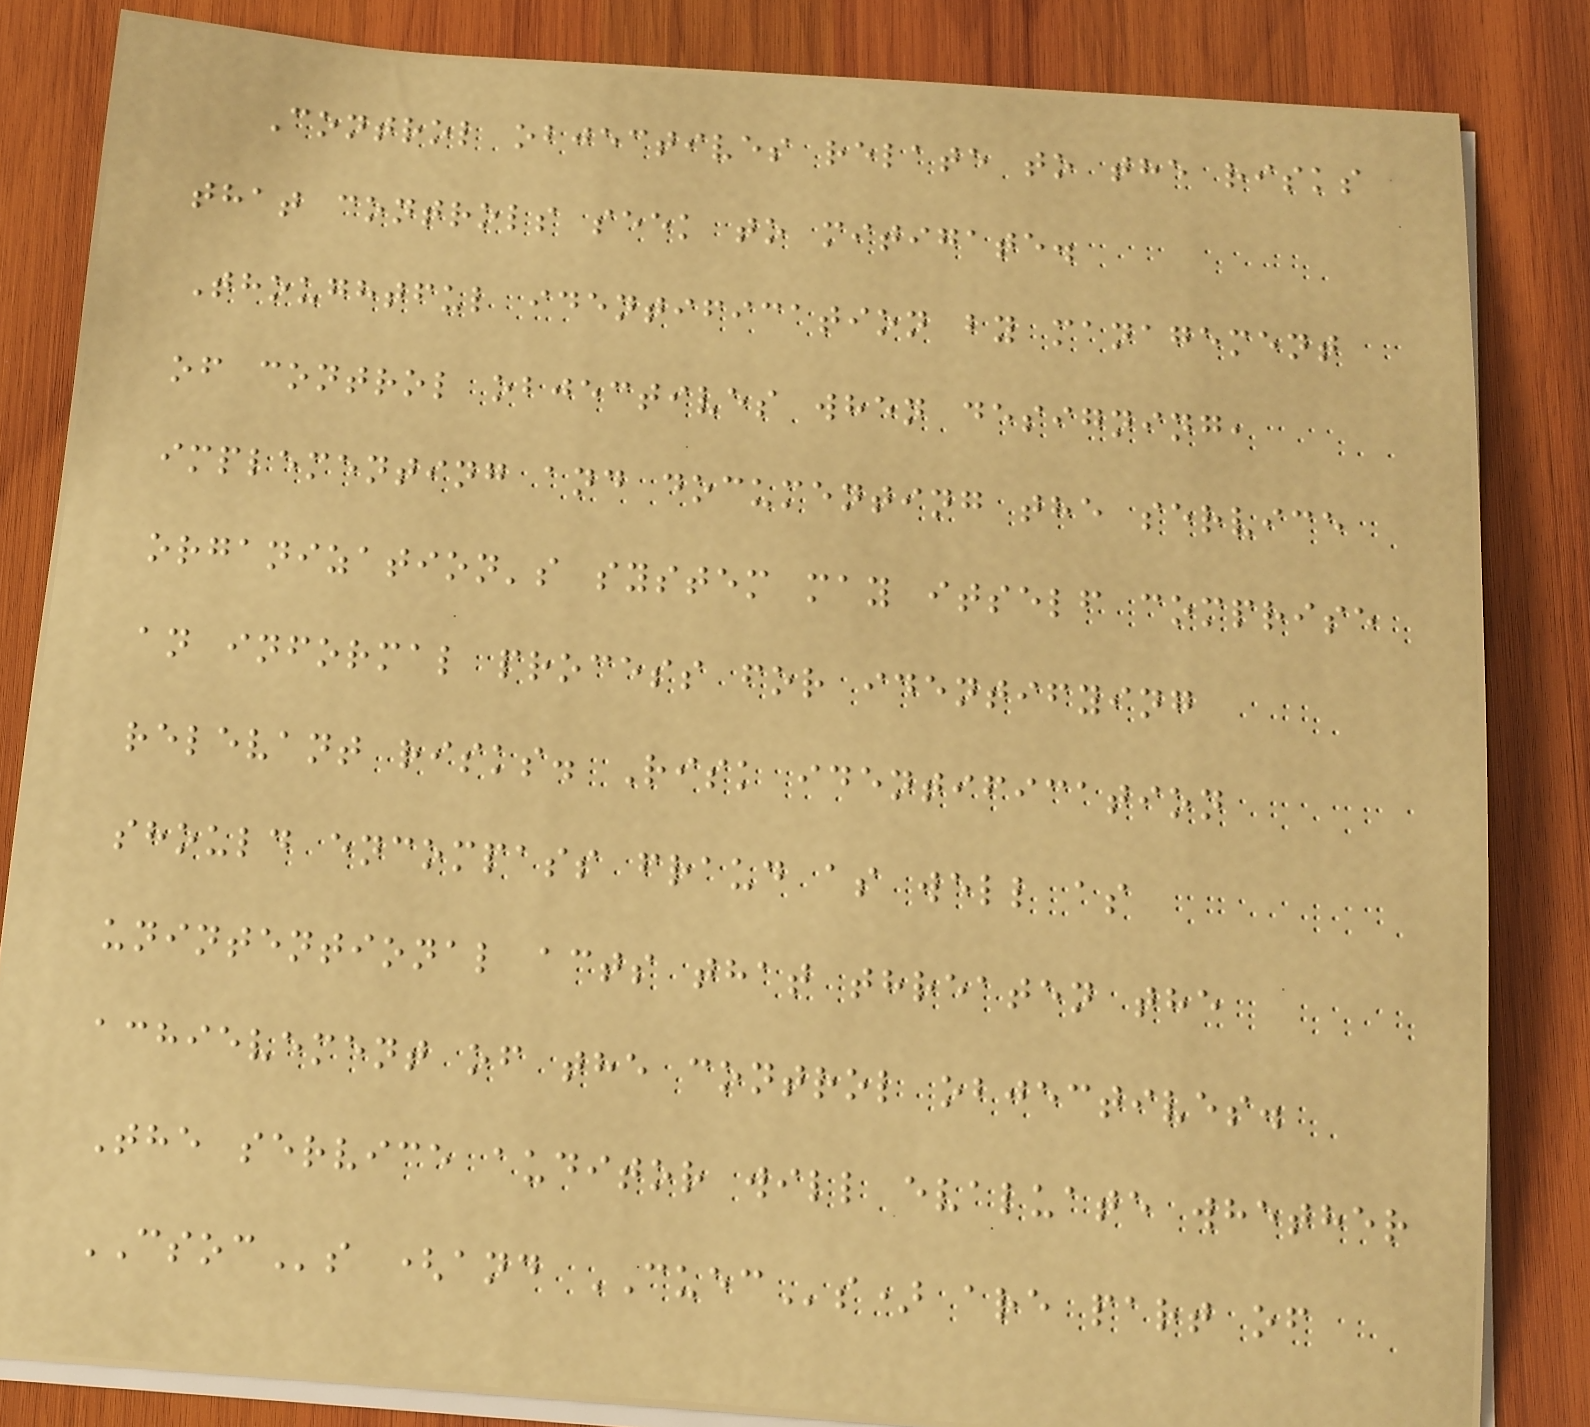Control objectives relate to the risks
that controls seek to mitigate.
Thoughtful identification by management
of control objectives when designing,
implementing and documenting the service
organization's system may itself comprise
an informal process for identifying
relevant risks. Risk identification
should encompass fraud as well as
unintentional acts that threaten the
achievement of the control objectives.
The service auditor will evaluate whether
CSOCs (and CUECs) are part of
